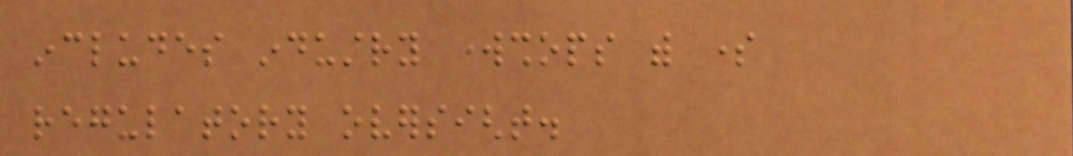includes industry workshops with some
regulatory oversight.
